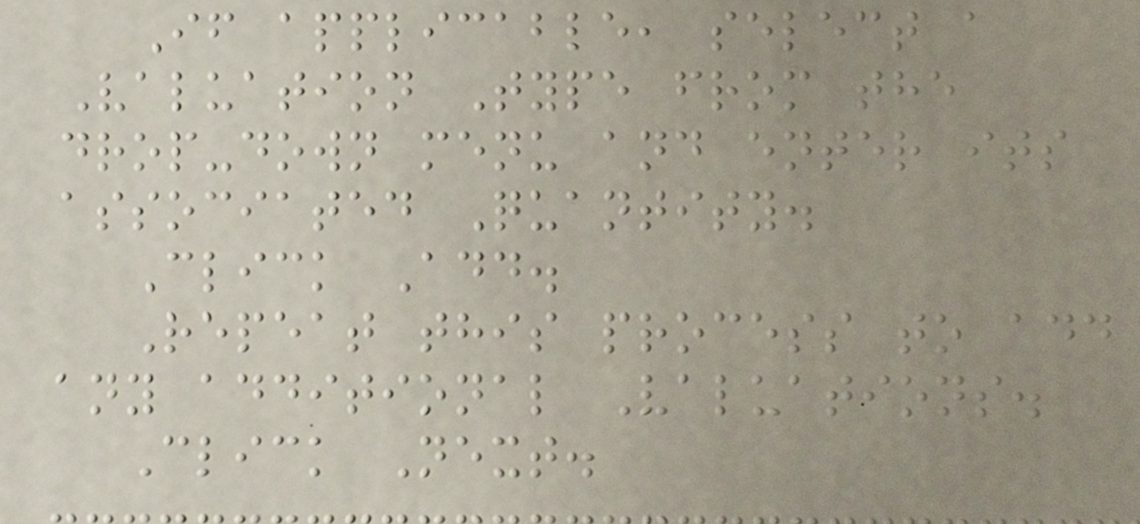If applicable, select a
Valuation Type from the
drop-down menu and enter its
associated Quantity.
Click Add.
Repeat this process to add
any additional Valuations.
Click Next.
